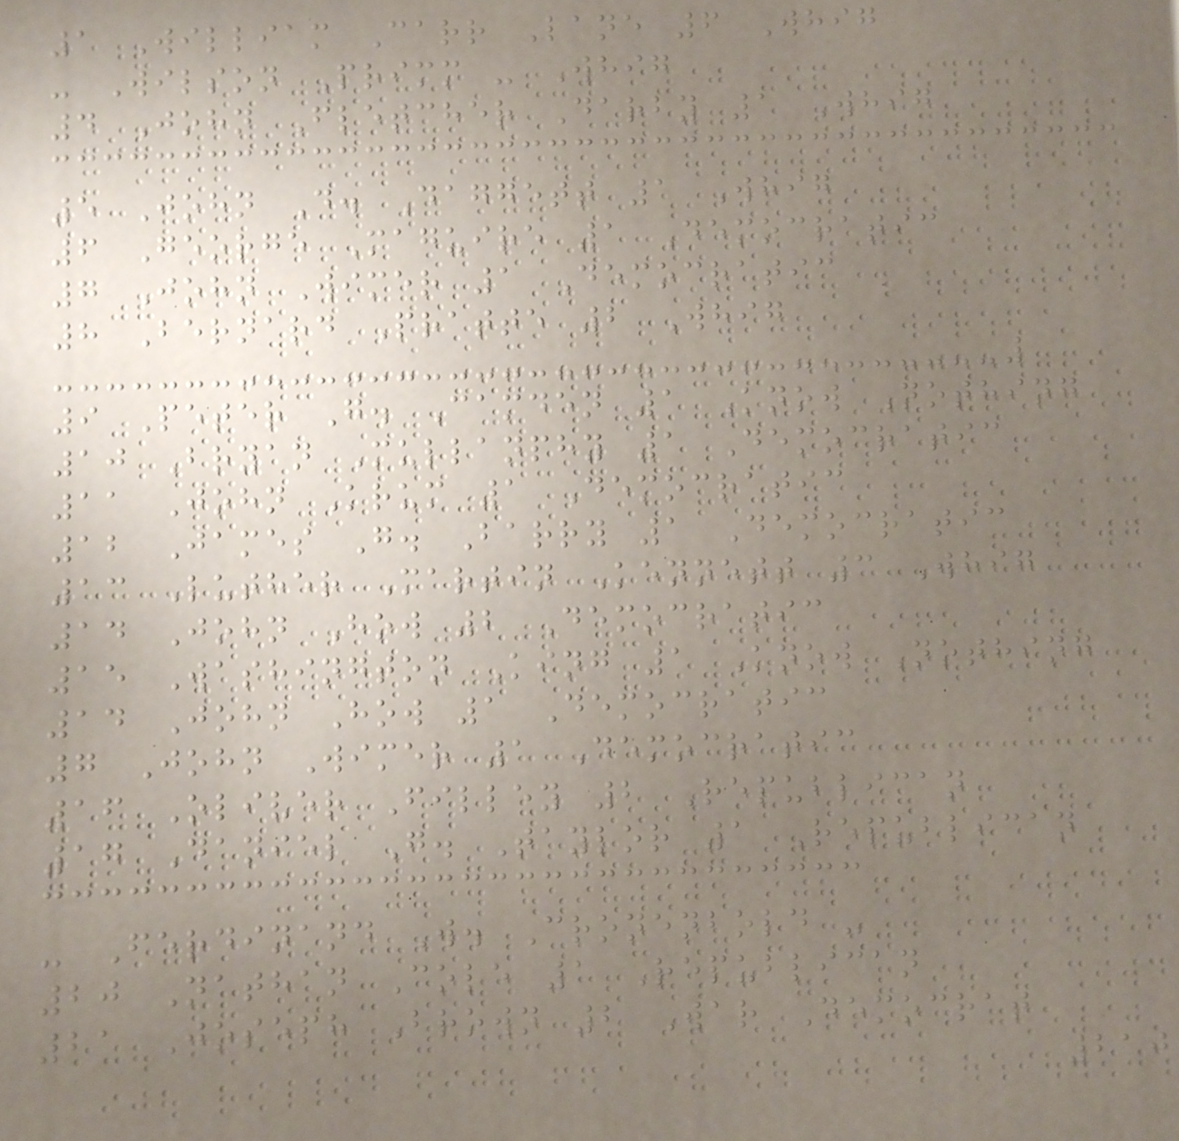1 William Carr Lane 6 Whig
- Wilson Primm - Whig
4 John Fletcher Darby 1 Whig
5 John D. Daggett 1 Whig
6 George Maguire 1 Democratic
7 John Wimer 1 Democratic
8 Bernard Pratte 2 Whig
9 Peter G. Camden 1 Know Nothing
10 Bryan Mullanphy 1 Democratic
11 John Krum 1 Democratic
12 James G. Barry 1 Democratic
13 Luther Martin Kennett 3 Whig
14 John How 2 Democratic
15 Washington King 1 Know Nothing
14 John How 1 Democratic
7 John Wimer 1 Democratic
16 Oliver Filley 2 Republican
17 Daniel G. Taylor 1 Republican
- Ferdinand W. Cronenbold -
20 Nathan Cole 1 Republican
21 Joseph Brown 2 War Democrat
210
